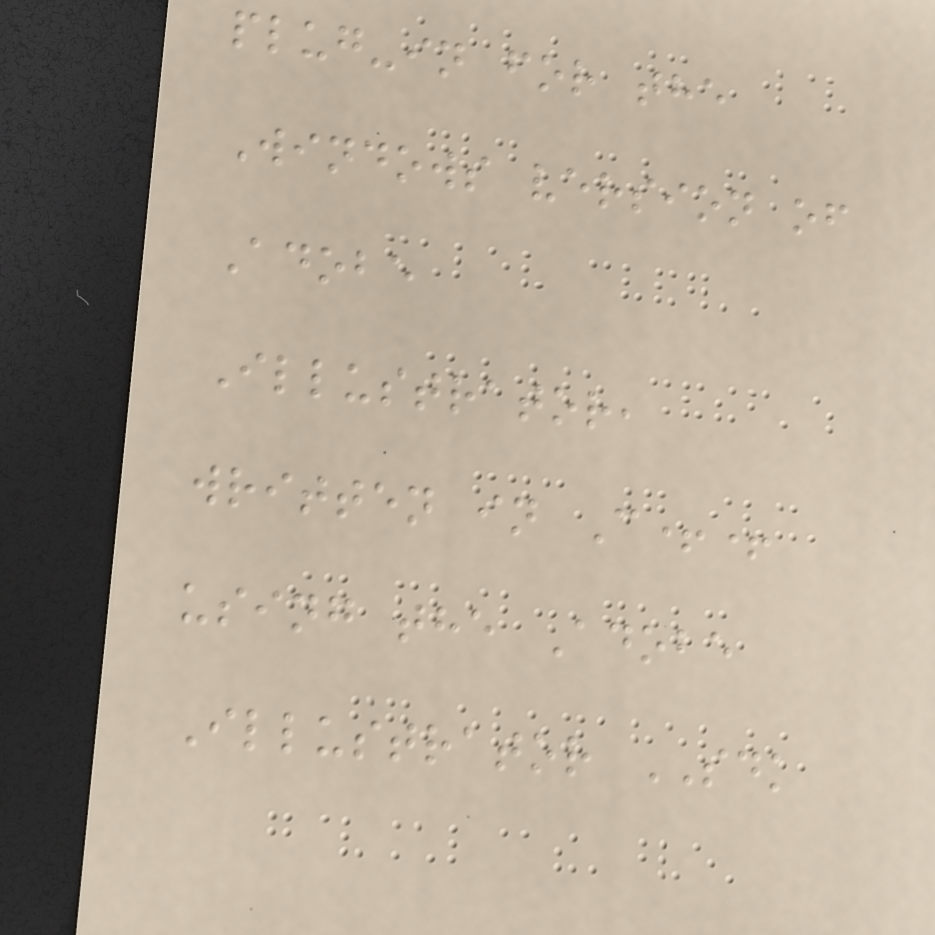plug-in for the
Windows version of
Adobe
Illustrator,
written in C++
using the Adobe
Illustrator SDK
